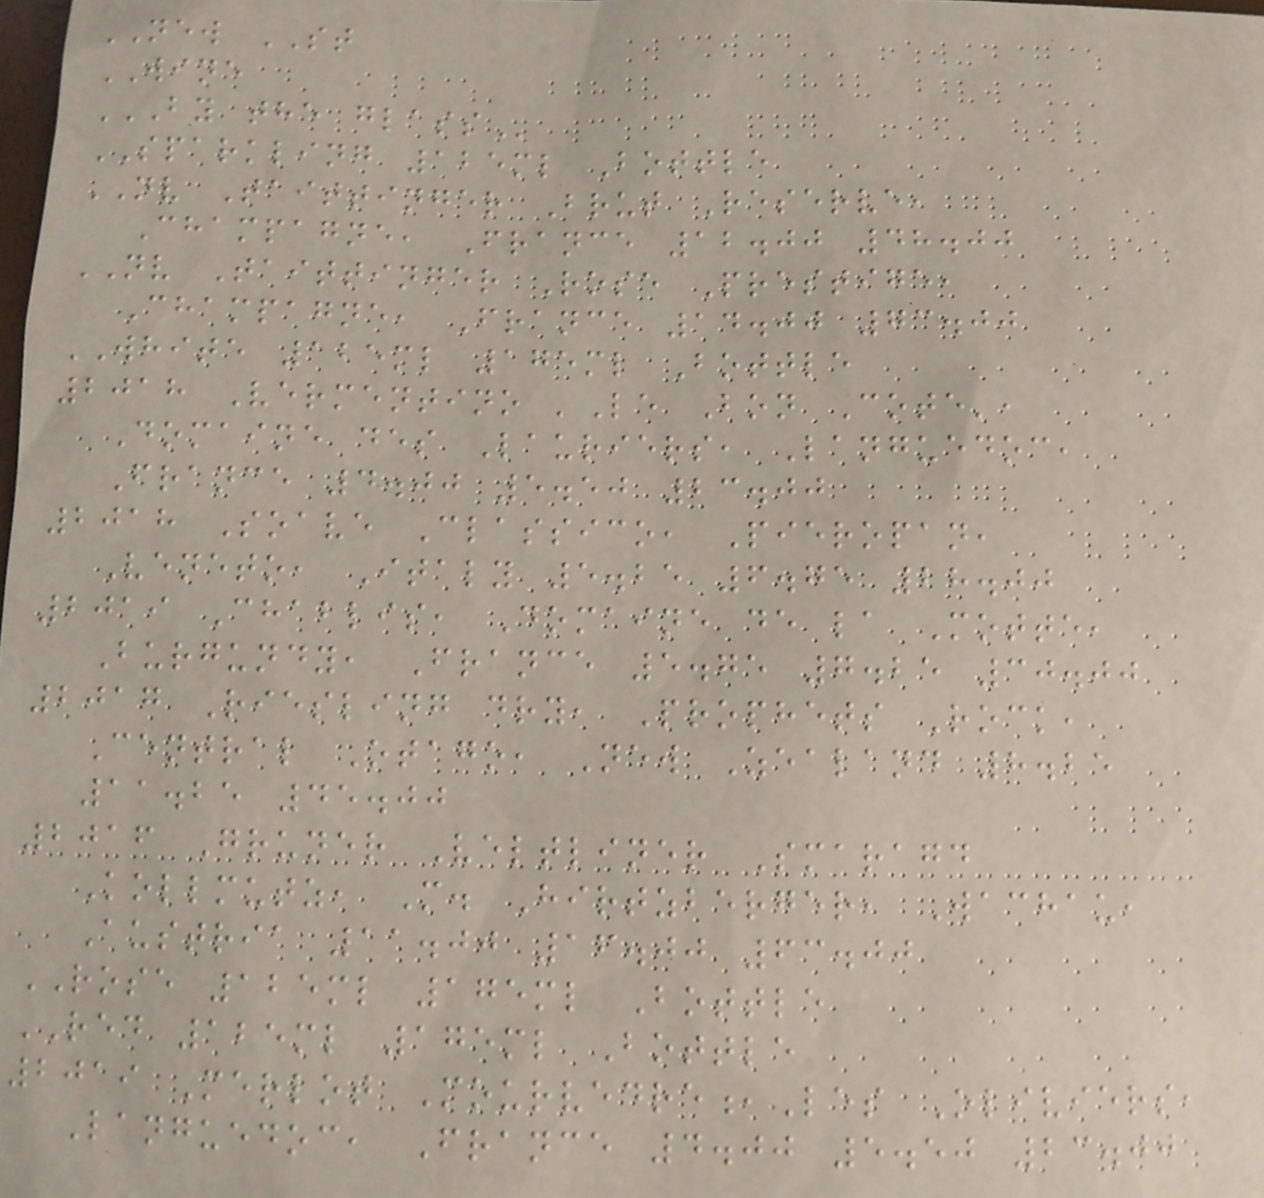NEW ST
WINE
BY THE GLASS
SPARKLING 125ml Bottle
NV Taittinger Brut Reserve,
Champagne, France 12.00 48.00
NV Taittinger Rose Prestige,
Champagne, France 14.00 73.00
WHITE 125ml 175ml Bottle
2018 Vermentino 'Le Bon Cote',
Domaine des Lauriers, Languedoc,
France 4.00 5.50 23.00
2018 Soave Classico, Pieropan,
Veneto, Italy 5.25 6.75 28.00
2019 Chablis, Domaine de la Motte,
Burgundy, France 5.75 7.25 30.00
2017 Riesling dry, Prophets Rock,
Central Otago, New Zealand 8.25
11.25 45.00
2016 Gruner Veltliner Smaragd
Kollmutz, M. Hirtzberger, Wachau,
Austria 11.00 16.00 63.00
ROSE 125ml 175ml Bottle
RED 125ml 175ml Bottle
2019 Merlot Mourvedre,Les Oliviers,
Languedoc, France 4.00 5.50 23.00
